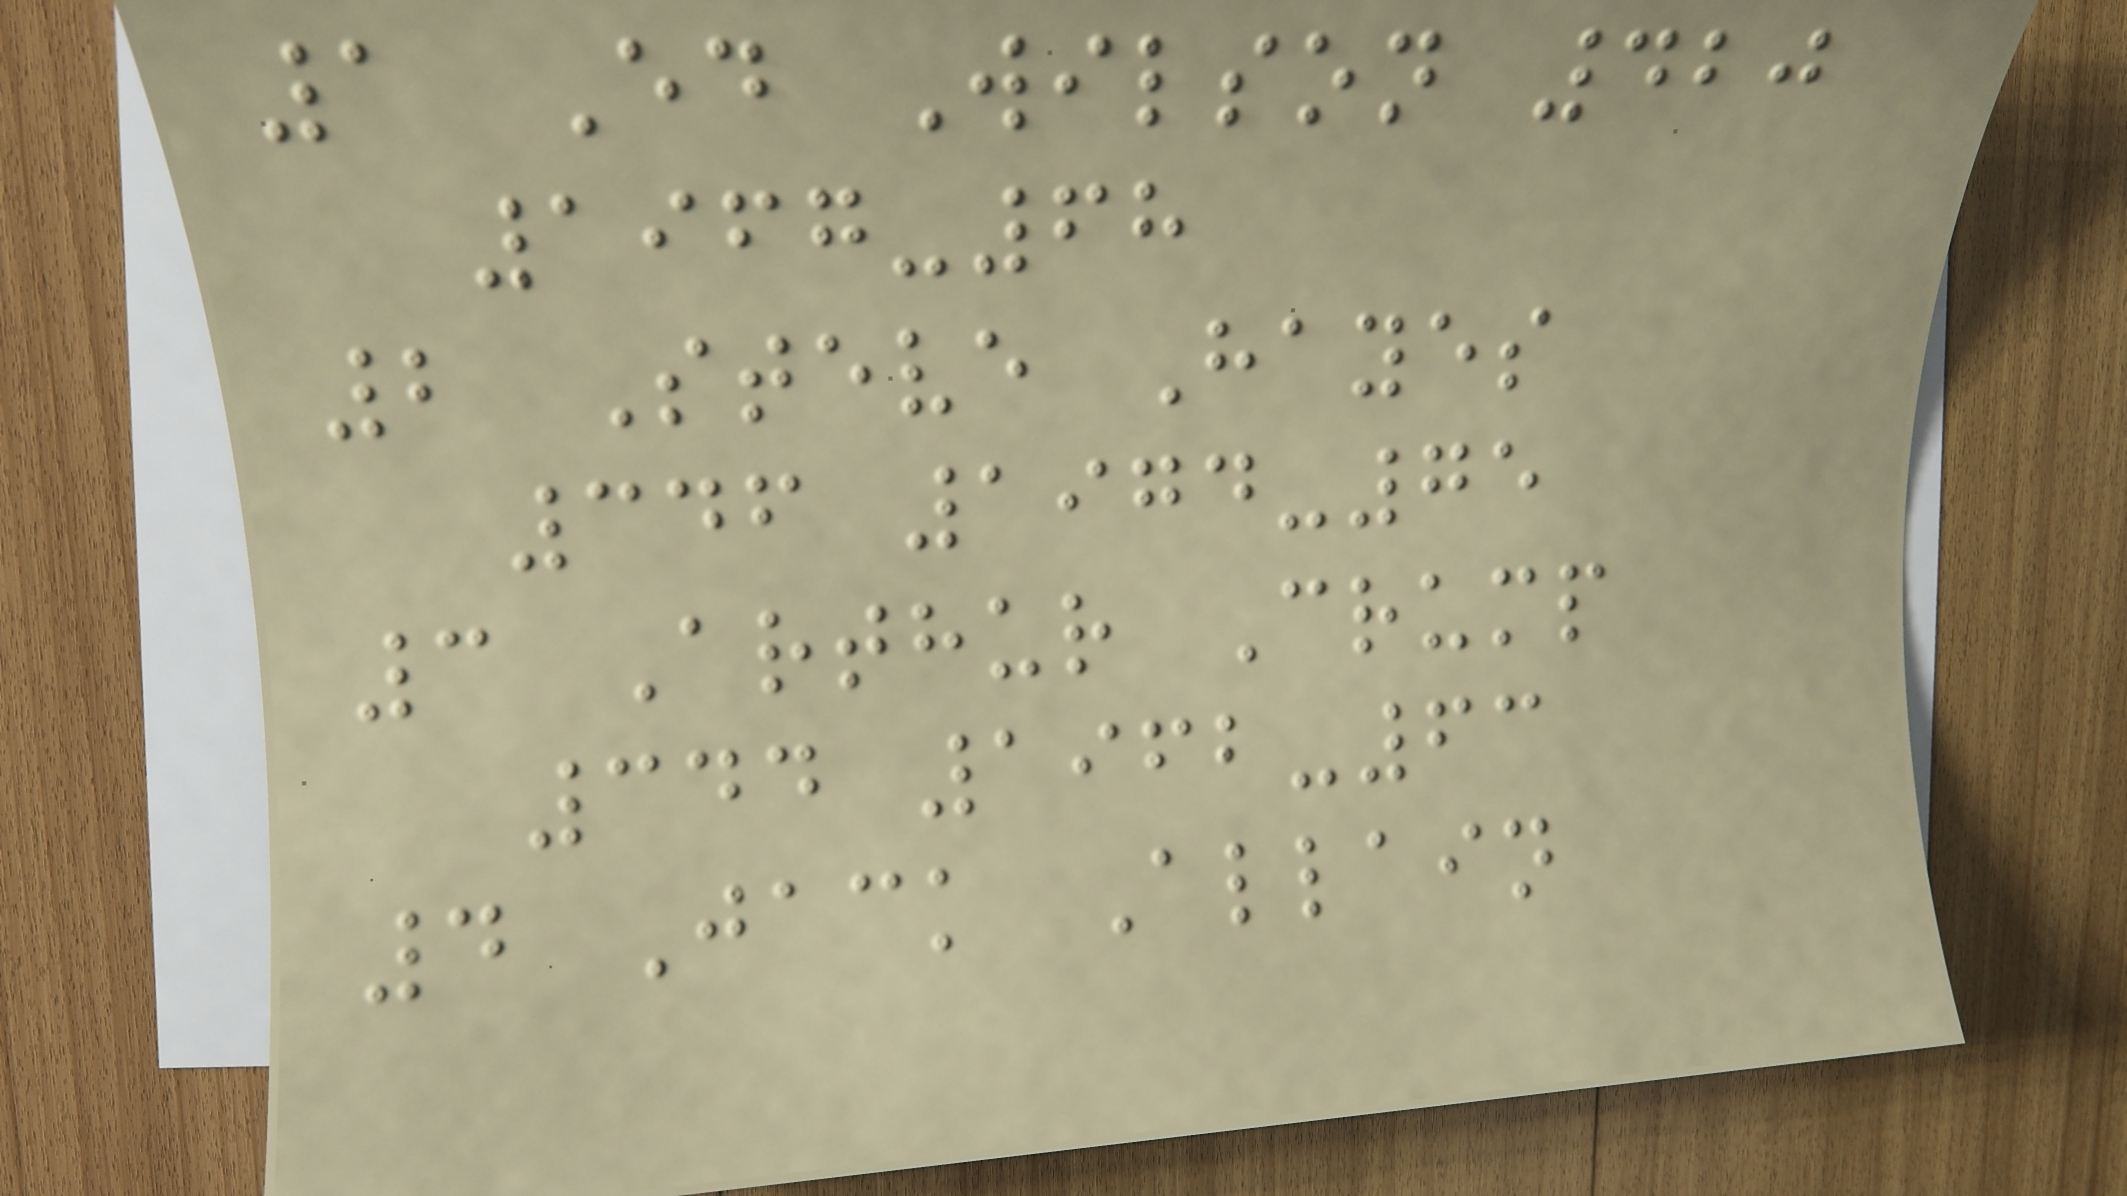1 Ed Wilson 420
1967-68
2 Steve Hayes
346 1974-75
3 Arthur Crump
344 1962-63
4 Jack Allain
